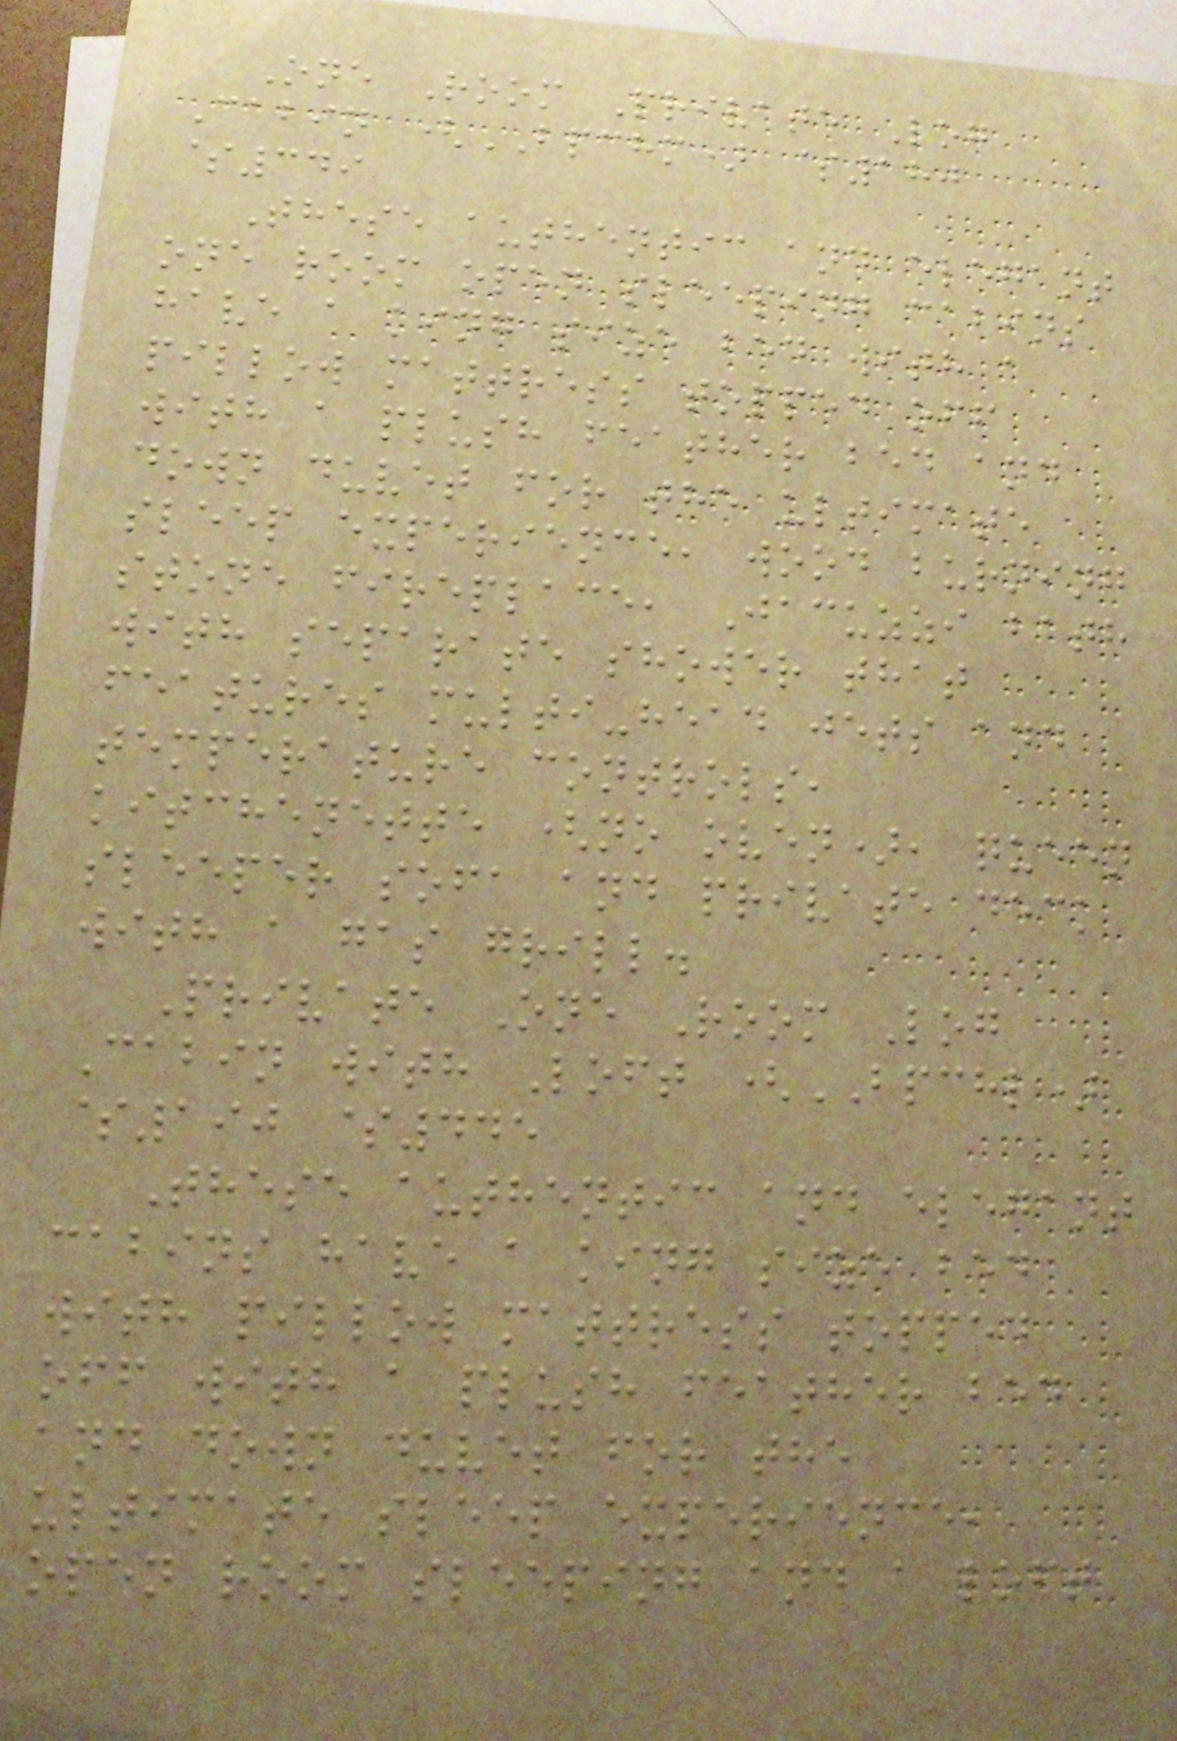One Room Private Log
Cabin (BPCHM) $180
$349
These authentic and elegant
one room open sleeping cabins
have a king size bed with a
pillow mattress topped off
with a plush feather bed and
down duvet for the ultimate
sleep experience, wood burning
stone fireplace, Jacuzzi bath
with separate shower that
features multi-head jets and
temperature controls,
kitchenette (no oven), queen
sleeper sofa and private deck
with a gas grill.
Private One Room Log
Cabin with Loft (BPCHL)
$190 $445
These authentic and elegant
cabins have a king size bed
with pillow mattress topped
off with a plush feather bed
and down duvet for the
ultimate sleep experience,
open room sleeping and a loft
